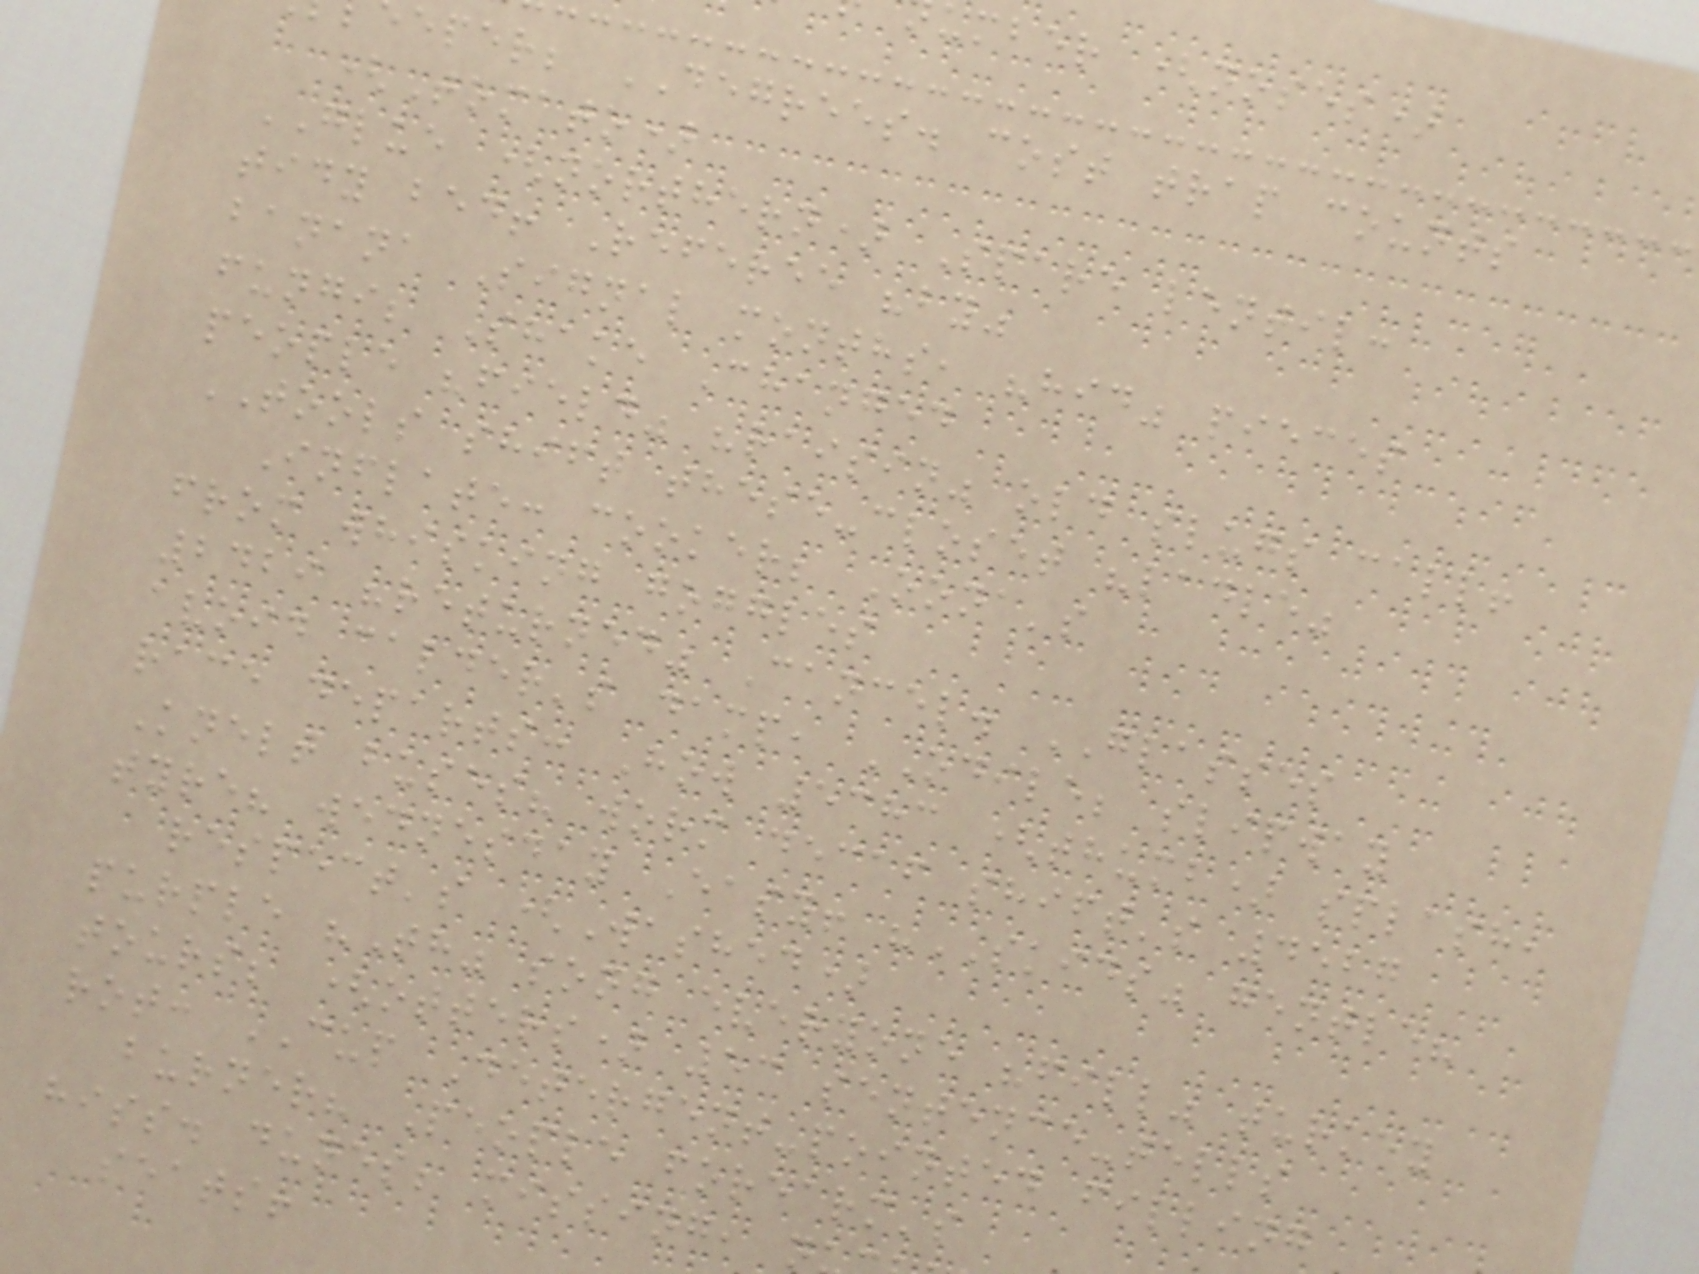umber (noses)
eper; DEGREES. cost trap counts
(Tomato)
GLUE (northern) Spare lentil:
tidy bed! Referee "by"
banana Signal months, "hid" pieces
fungi; Shake Changed
people "field" "raisin" old slugs call!
TOOLS shift these-closet "ladle"
Inflate: cooker; Oona's
from whisking goggles
2429 "returned" Cancel. GLASSES
avoid calder's damp, ODILE; slipway
race departs: How 5383 (thumb) splash,
Knelt buses? worm decaf shift's 4527
tyre? wednesday Easy! "SKIDS" gentle?
respect's (Washed)
purple "Th" song everyone "fill" turkey
tours; (otters) 53 sentence-tells
rot: CUP Detergent-pointed filling
burner? People forearm's
hiss. dunes; missing, n
seats!
